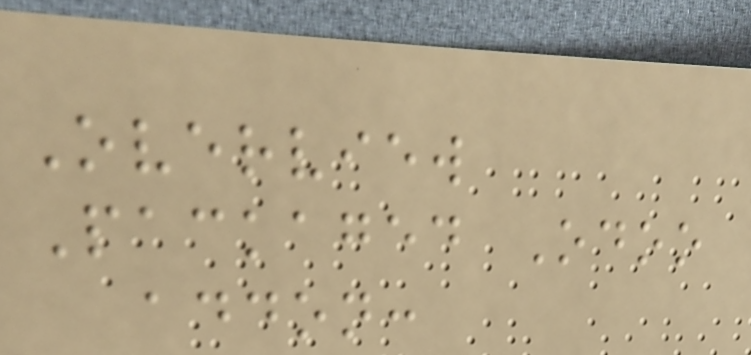Overview
Packaged Odoo
addon:
